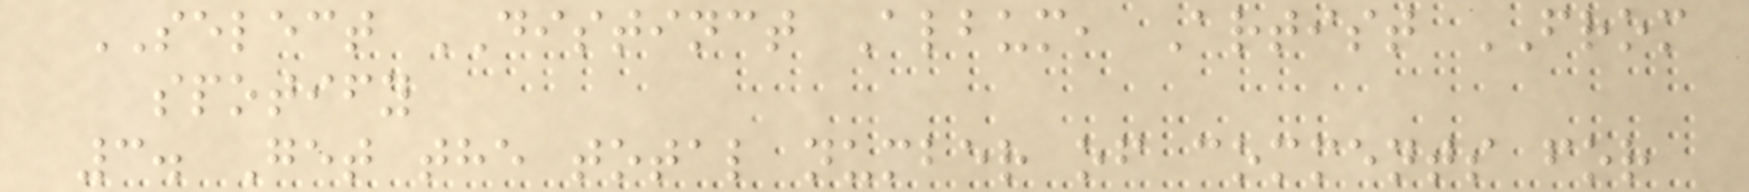SELECT DISTINCT Album, Artist FROM
spotify
3. Get the total number of comments for
